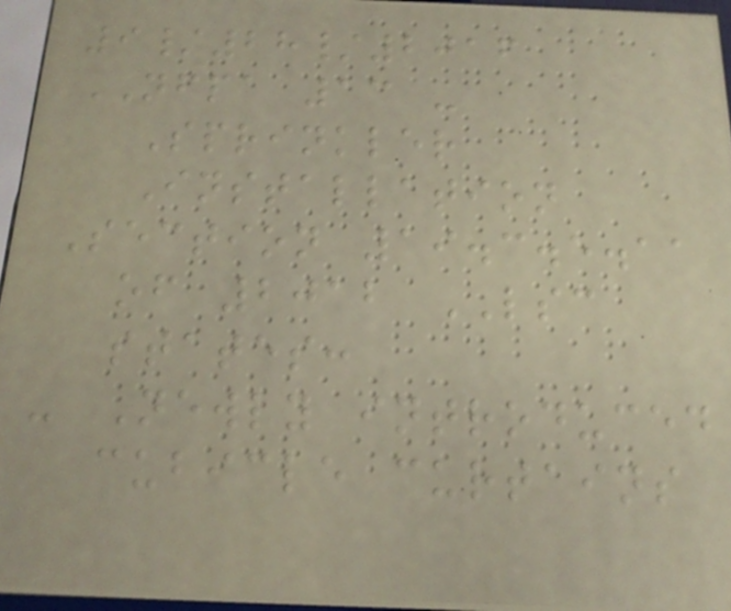9/28/2016
NFPA 13 -
Sprinkler
Installation
Section 19.3.5.11
of 2012 LSC
states:
- Newly introduced
cubicle curtains
